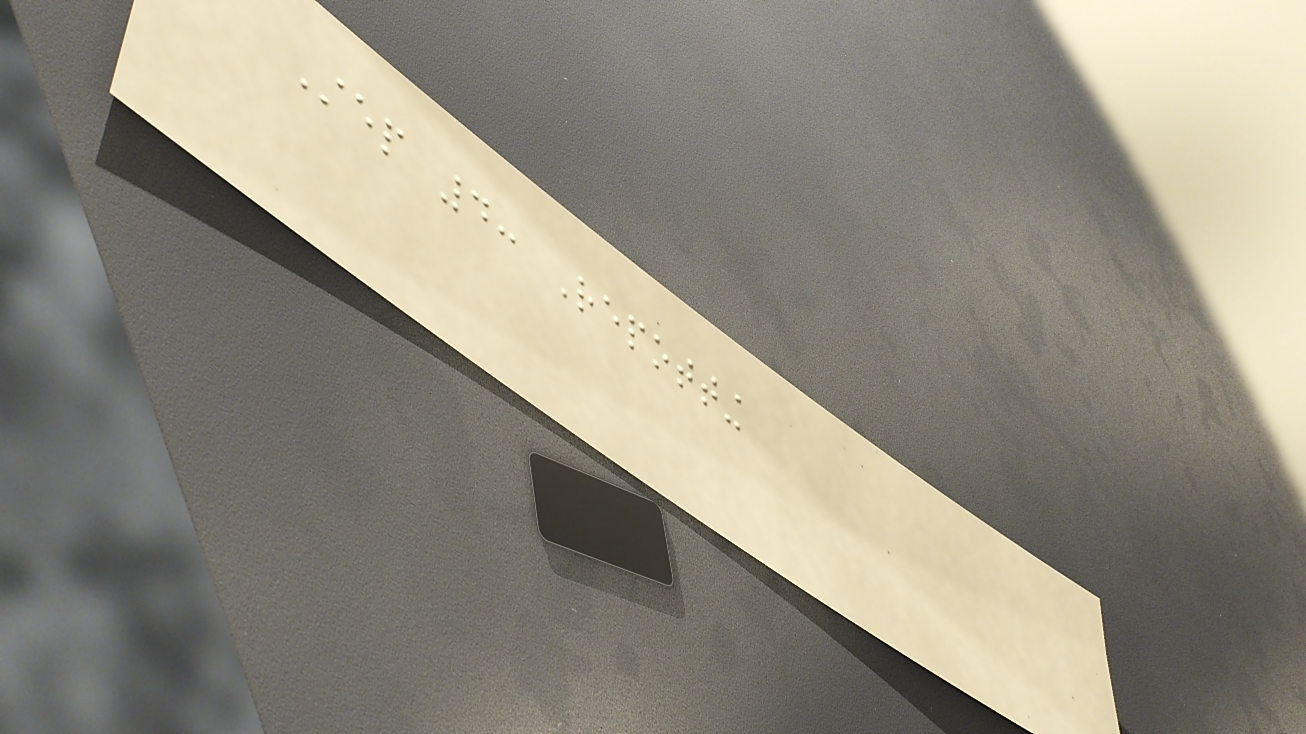Step 4: Repotting
